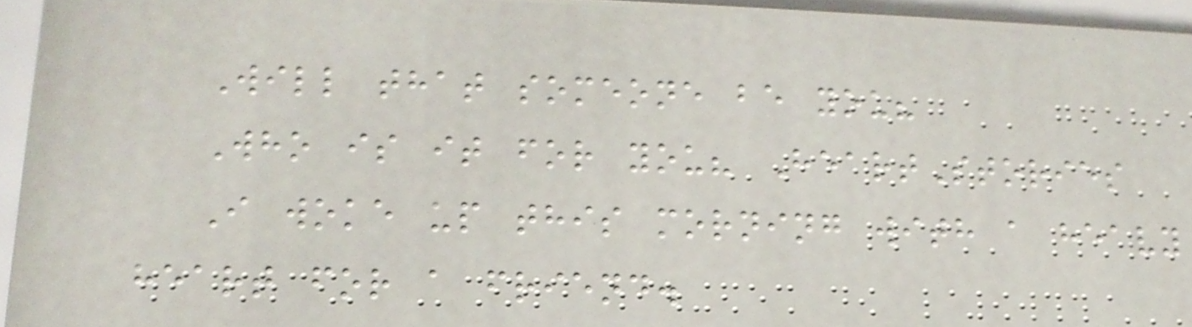Will that someone be you?
Who is it for you? HeartStories
I woke up this morning with a heavy
heart for a friend.
